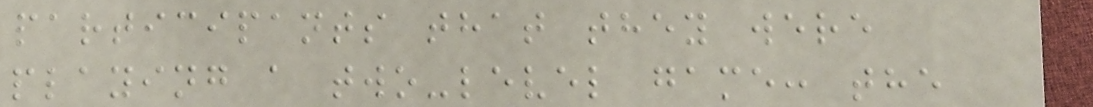participants that they were
playing a two-level game: the
